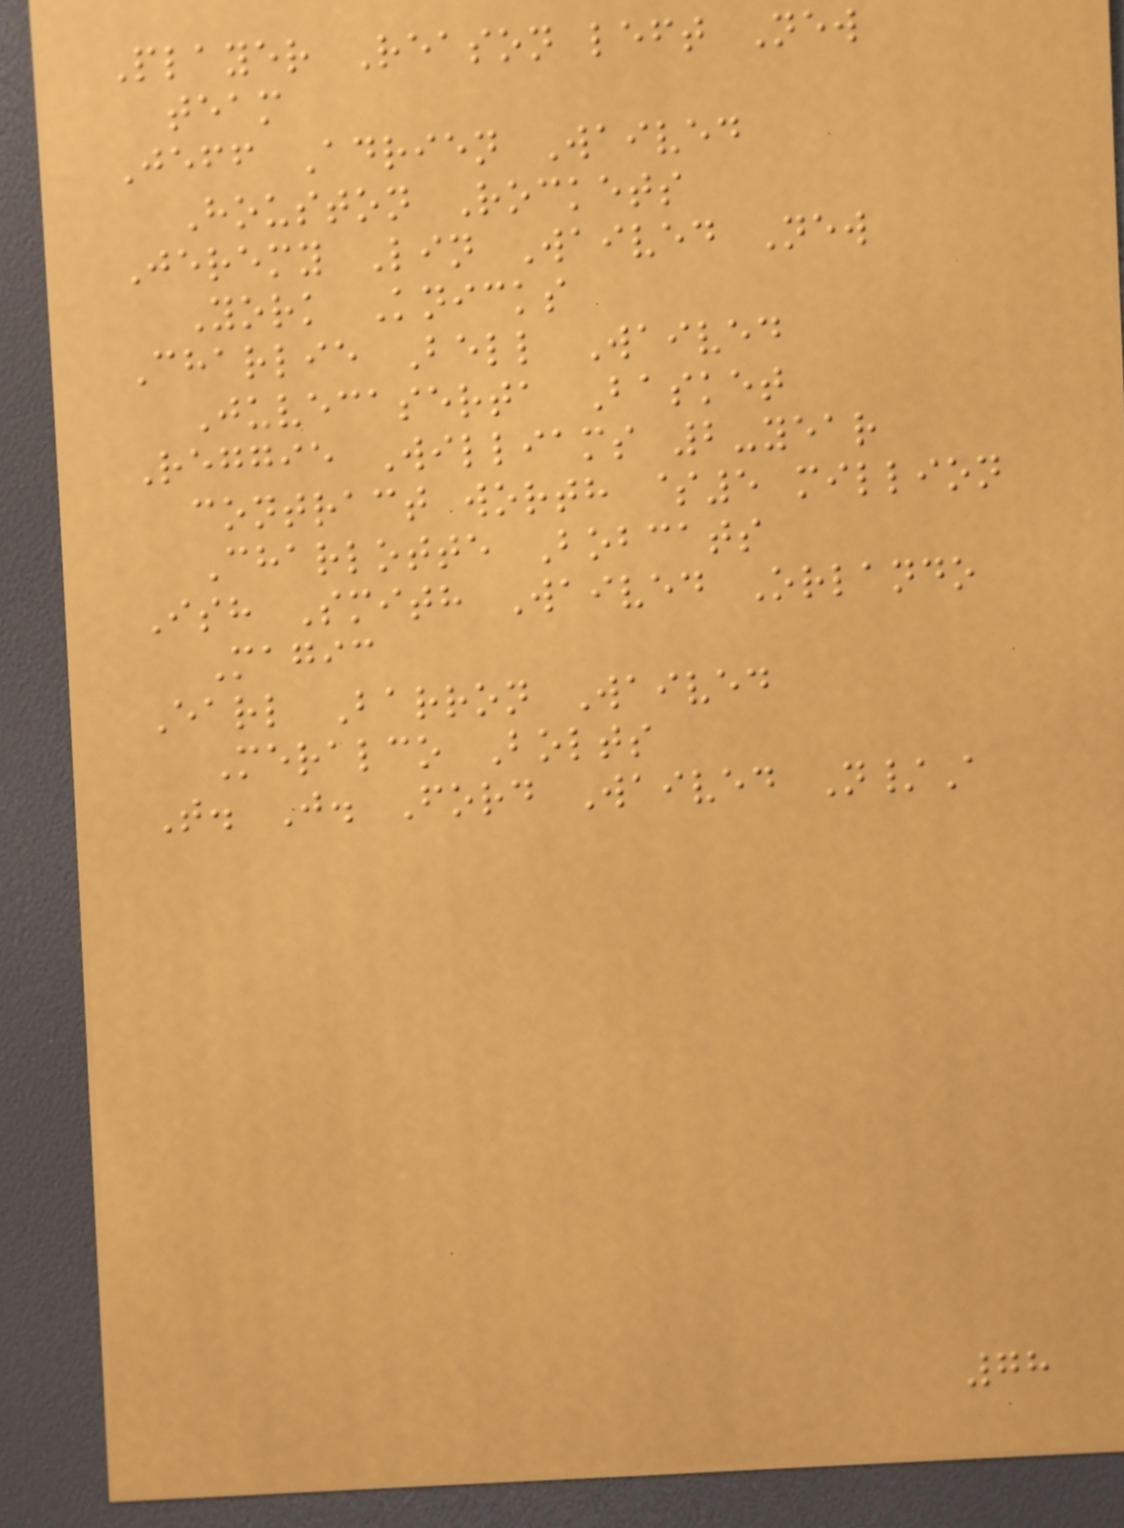Player Reason left New
team
Jeff Adrien Waived
Houston Rockets
Jeremy Lin Waived New
York Knicks
Charlie Bell Waived
Juvecaserta Basket
Reggie Williams 2-year
contract worth $5 million
Charlotte Bobcats
Ish Smith Waived Orlando
Magic
Earl Barron Waived
Meralco Bolts
T. J. Ford Waived N/A
78
